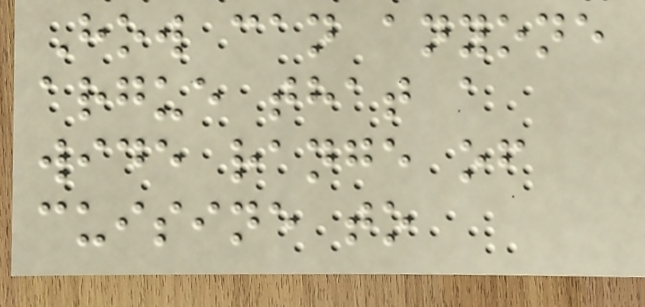How can anyone
argue that a
wide range of
cuisine to
